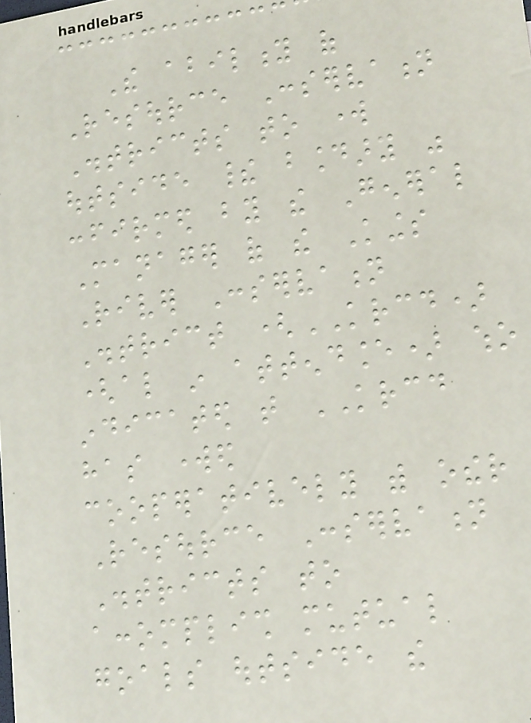The ability of
Resource Conservation
Districts to work
outside their boundary was
confirmed by the General
Manager of the Kings
River Conservation
District (KRCD)
(also in attendance) who
indicated that KRCD
has worked
cooperatively with other
Resource Conservation
Districts to
accomplish mutual
goals outside the
